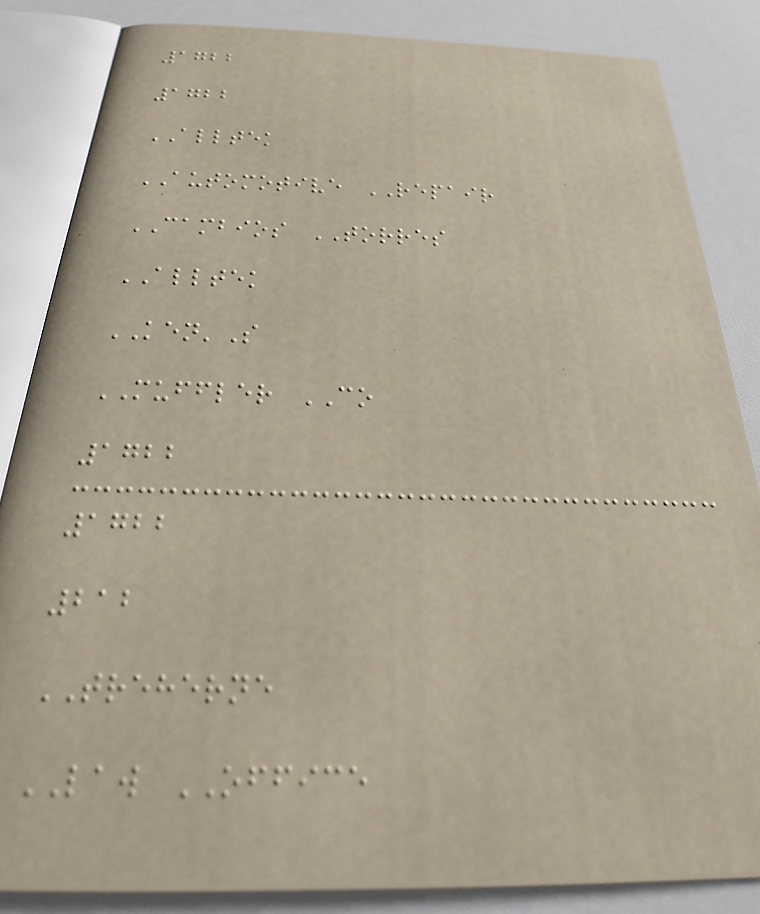1722
1722
ALLTEK
AUTOMOTIVE REPAIR
CAMBIOS TORRES
ALLTEK
KEN'S
MUFFLER CO
1722
1722
212
TREHERNE
LAW OFFICE
